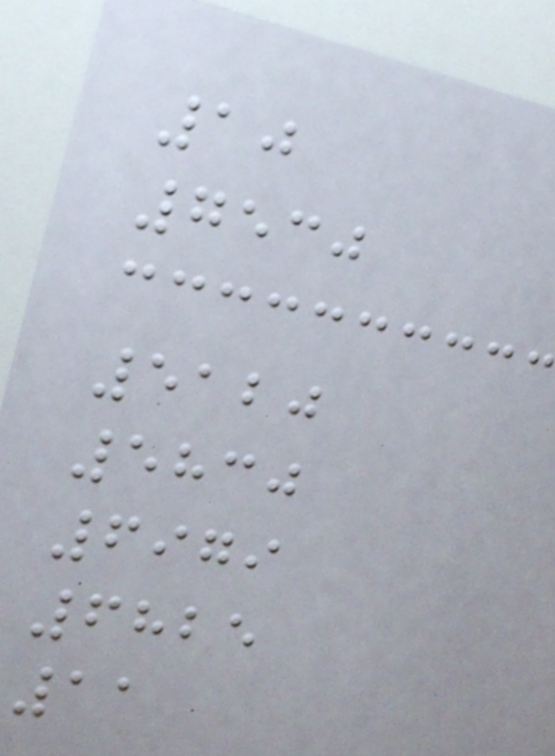10
7530
5120
5830
6979
6825
11
